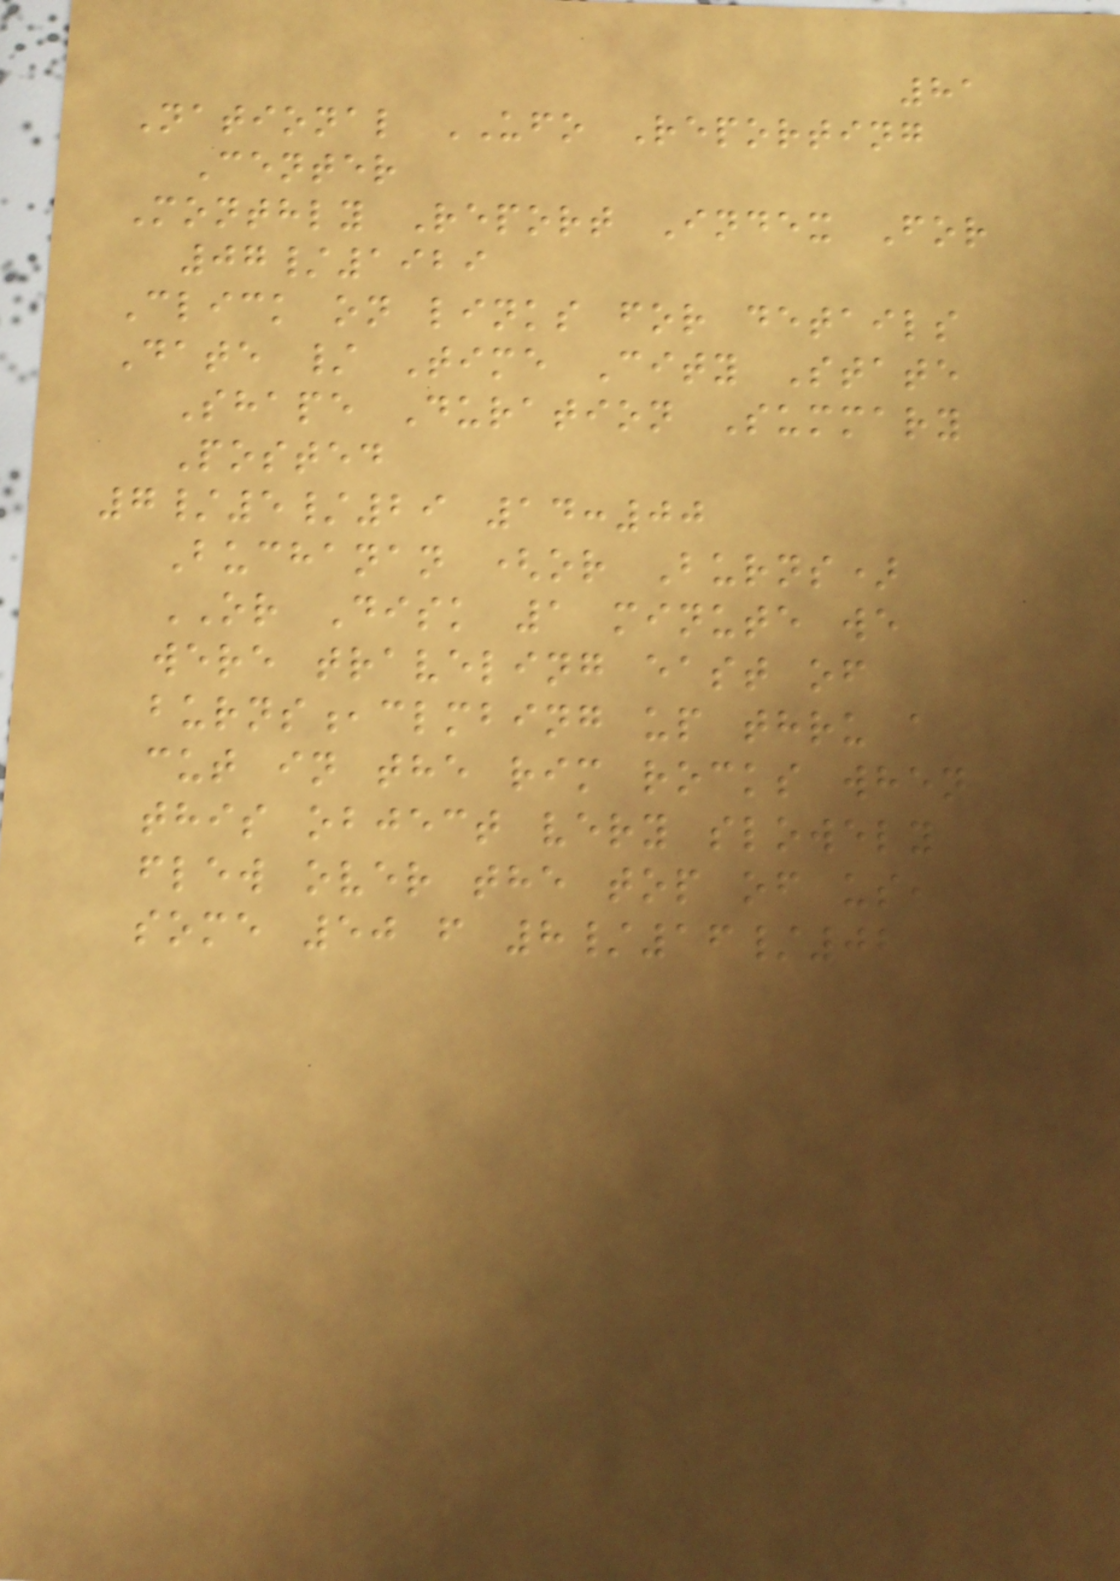81
National UFO Reporting
Center
Monthly Report Index For
07/1929
Click on links for details
Date / Time City State
Shape Duration Summary
Posted
7/5/29 14:00
Buchanan (or Burns)
OR Disk 1 minute we
were traveling east of
burns,clmbing up thru a
cut in the rim rocks when
this object very slowely
flew over the top of us,
some 50 f 8/16/02
